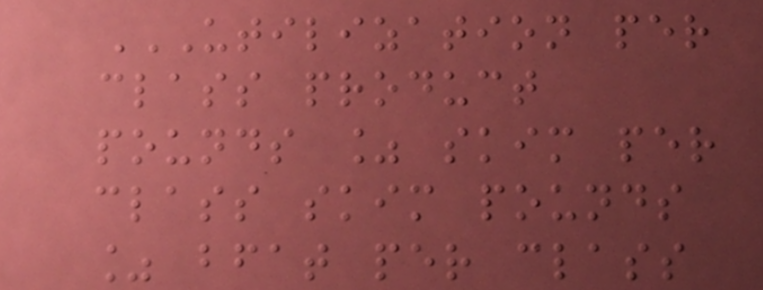UTILIZATION PER
CLASS PRODUCT
POUNDS % SKIM PER
CLASS SKIM POUNDS
% BFAT PER CLASS
